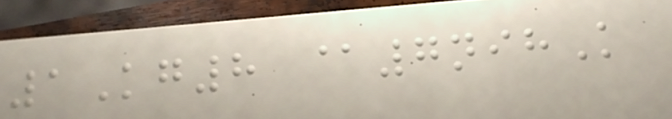1Kg8 @7nihK
